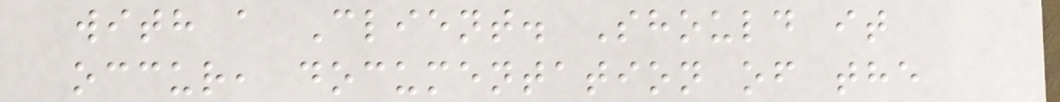with a Client. Should it
occur, documentation of the
